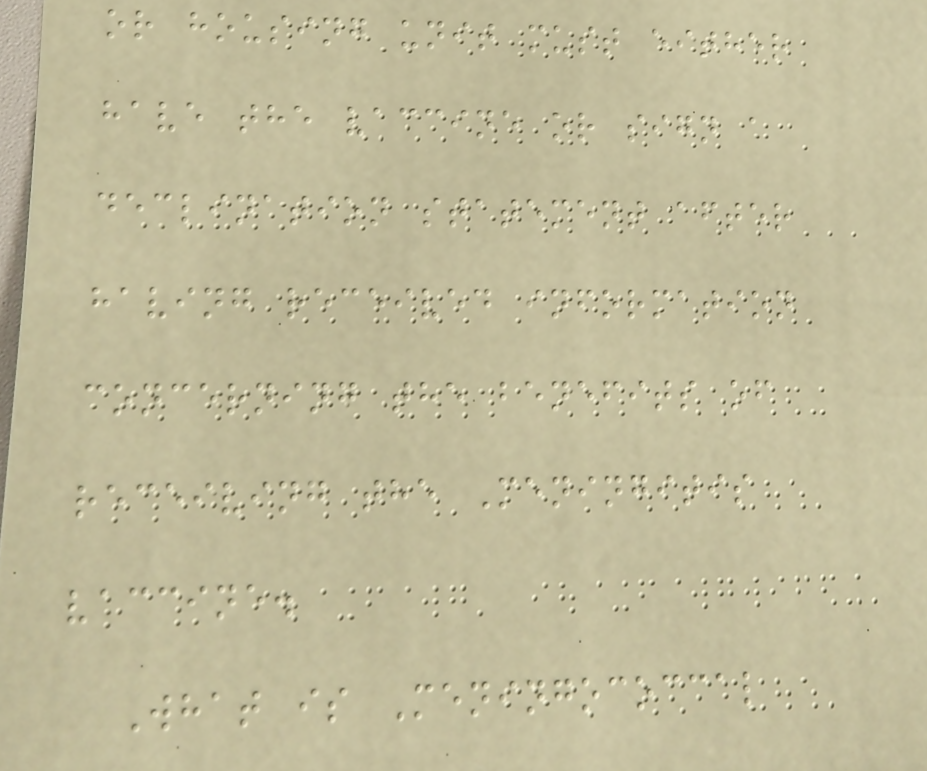or housing unit must either
have the vaccine or sign a
declination statement after
having received information
concerning the benefits of
receiving the Meningitis
vaccine.
What is Meningococcal
